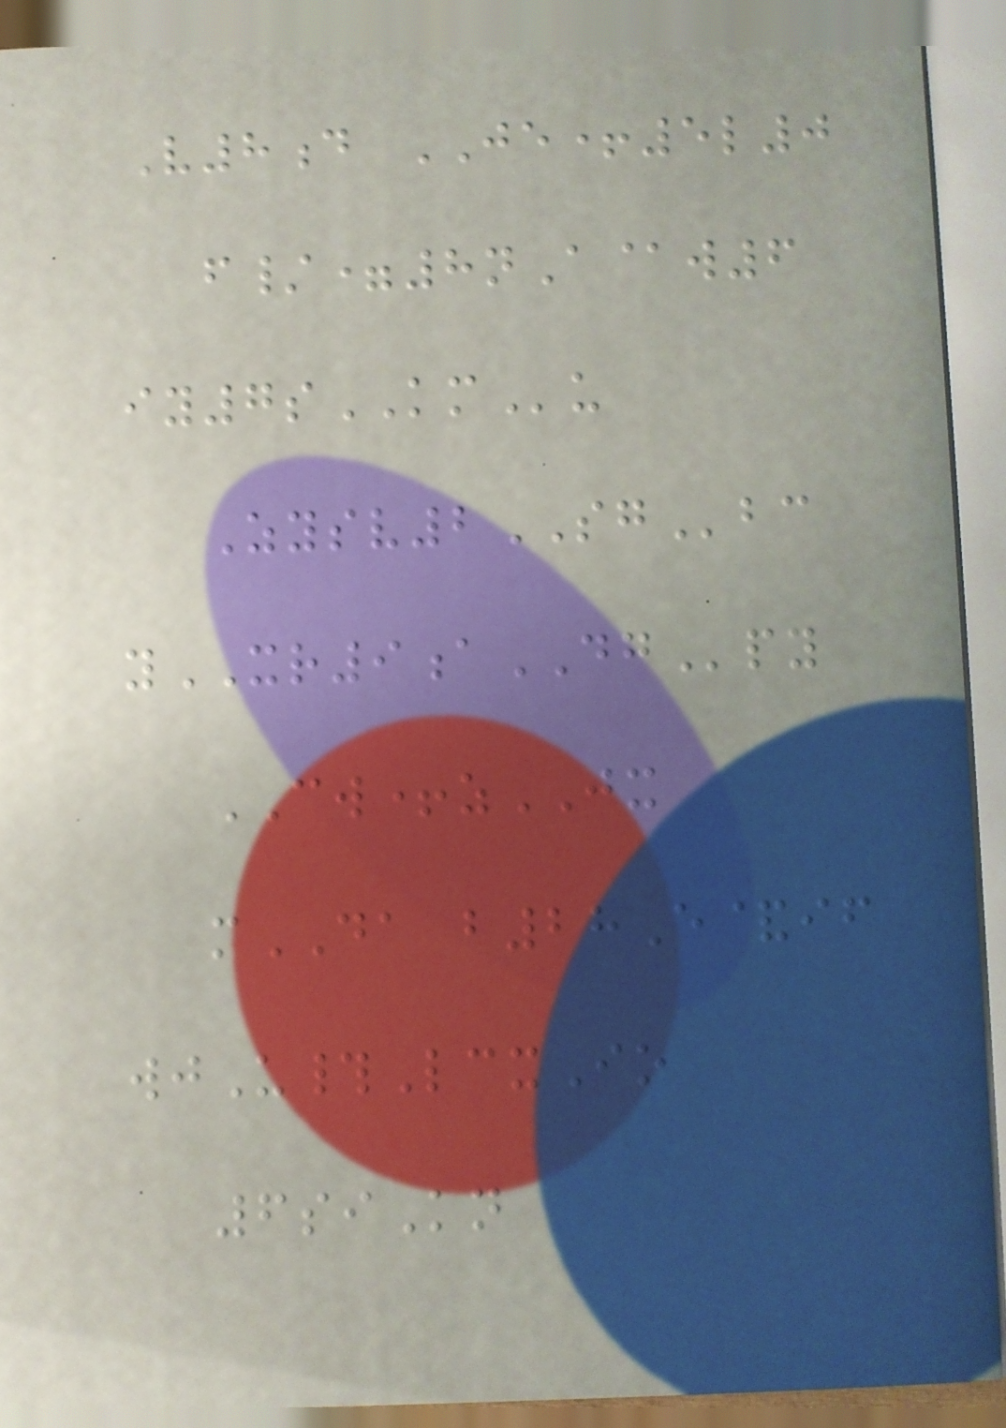V8d JE+5l0
f/=8nA@w6
iy7sKMu
Zysv2SGbc
yXR9aDGpy
CW+zJX
mDA b28E&if
wjU#LcxIo
6siKn
